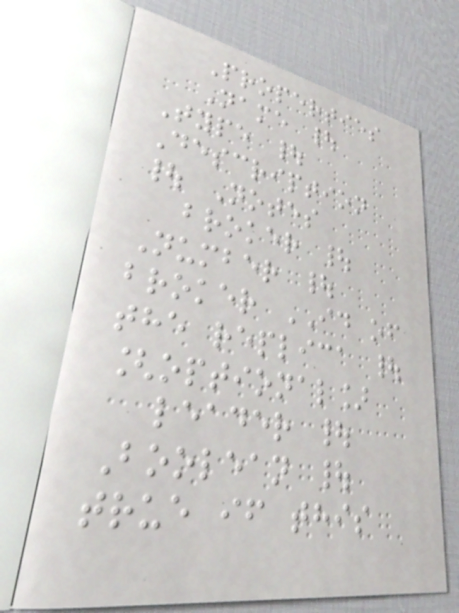Properties
Name |
Type |
Description
| Notes
broker |
Number |
broker ID of
the replica |
[optional]
leader |
Boolean |
true if this
